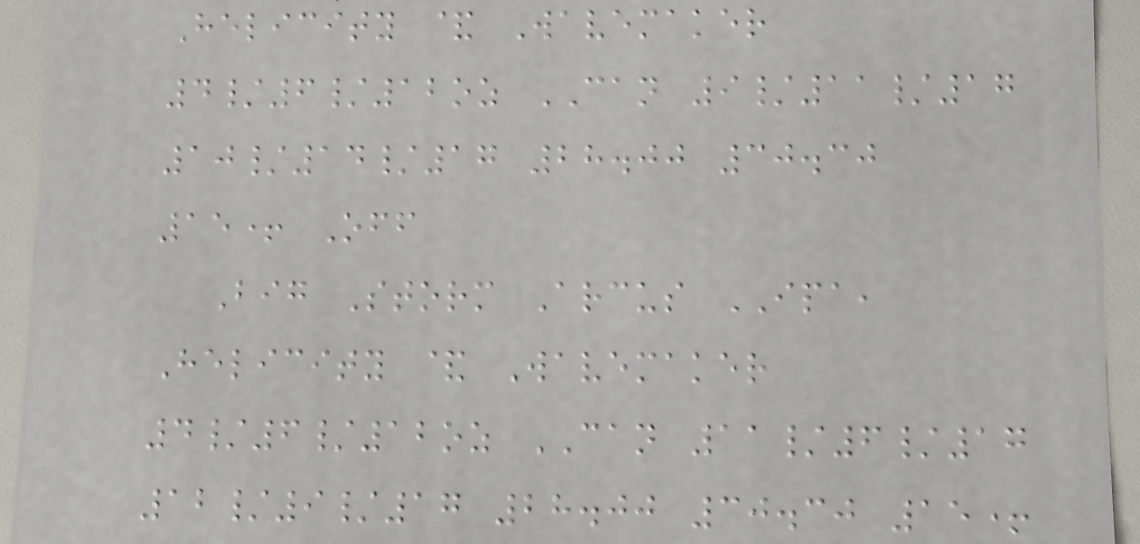Helicity & Wavemaker
4/6/12oz CAN 9/11/17
10/14/17 28.00 30.30
15+ Off
Big Storm Arcus IPA,
Helicity & Wavemaker
4/6/12oz CAN 11/6/17
12/9/17 28.00 30.30 15+
